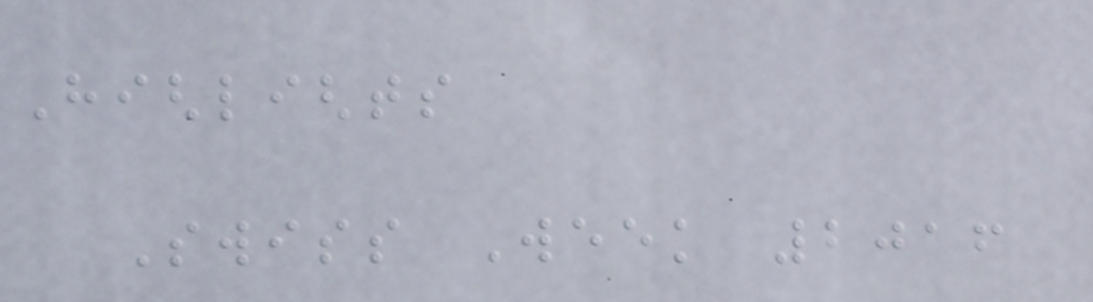Highlights
Swiss Week 2016
